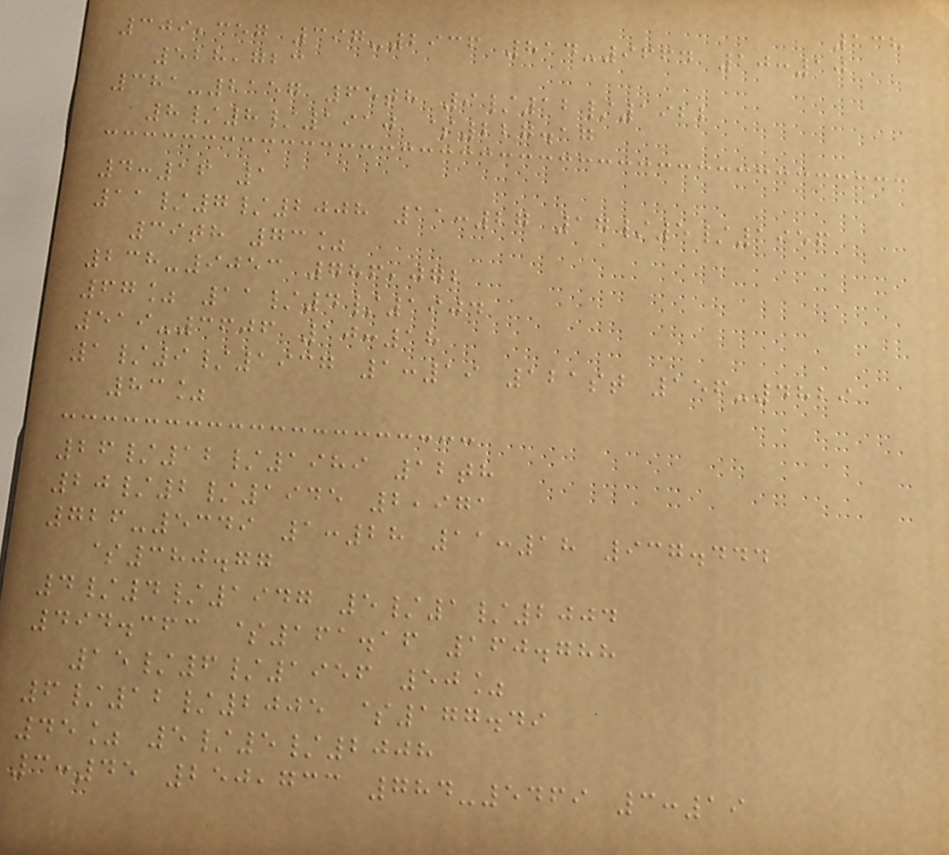138
309,357 397-2936 814-9664 10:10
528,723
381-2157 65th 9/12/1922
8/8/1910 $227.17
4:16 1
11/7/2008 11:27 17/5/1956
39th 73%
238-9053 786,072
67% 11/4/1904
519-3606 10:18
1/9/1937 1:19 121st 156-4829
83%
26/12/1989 12th
20/2/1945 2,971
726-5349 1:28 11:18 937.444
$380.77
4/4/1947 5/1/2004
494.363 $161.16 160.788
15/6/1956 50%
6/12/2005 $177.49
45% 5/5/2008
3:45 250,733 784-5469 3:19
